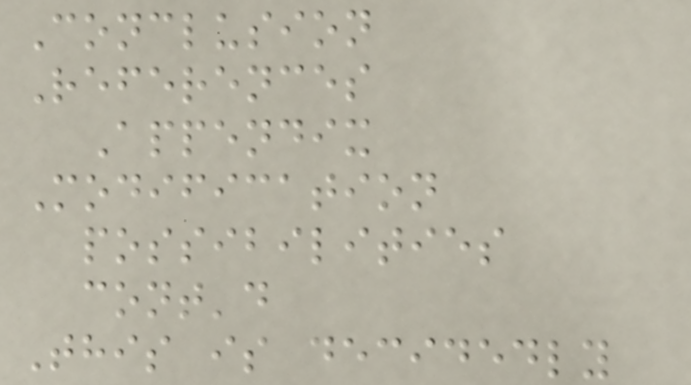Conclusion
References
Appendix
Modification
possibilities
cont'd
This is decidedly
